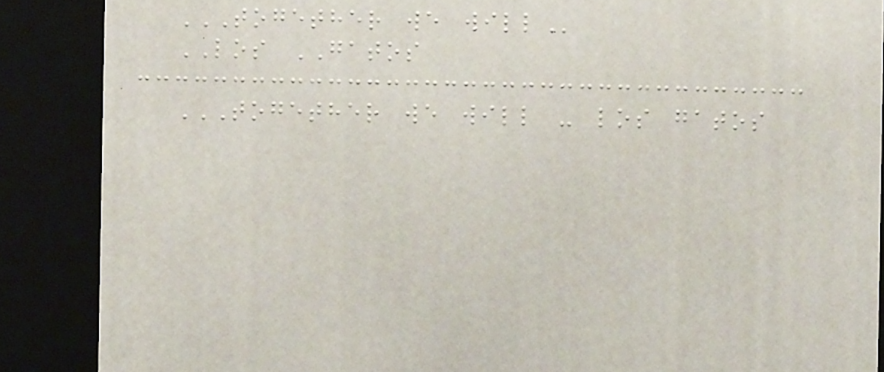TOGETHER WE WILL
LOS GATOS
TOGETHER WE WILL - LOS GATOS
